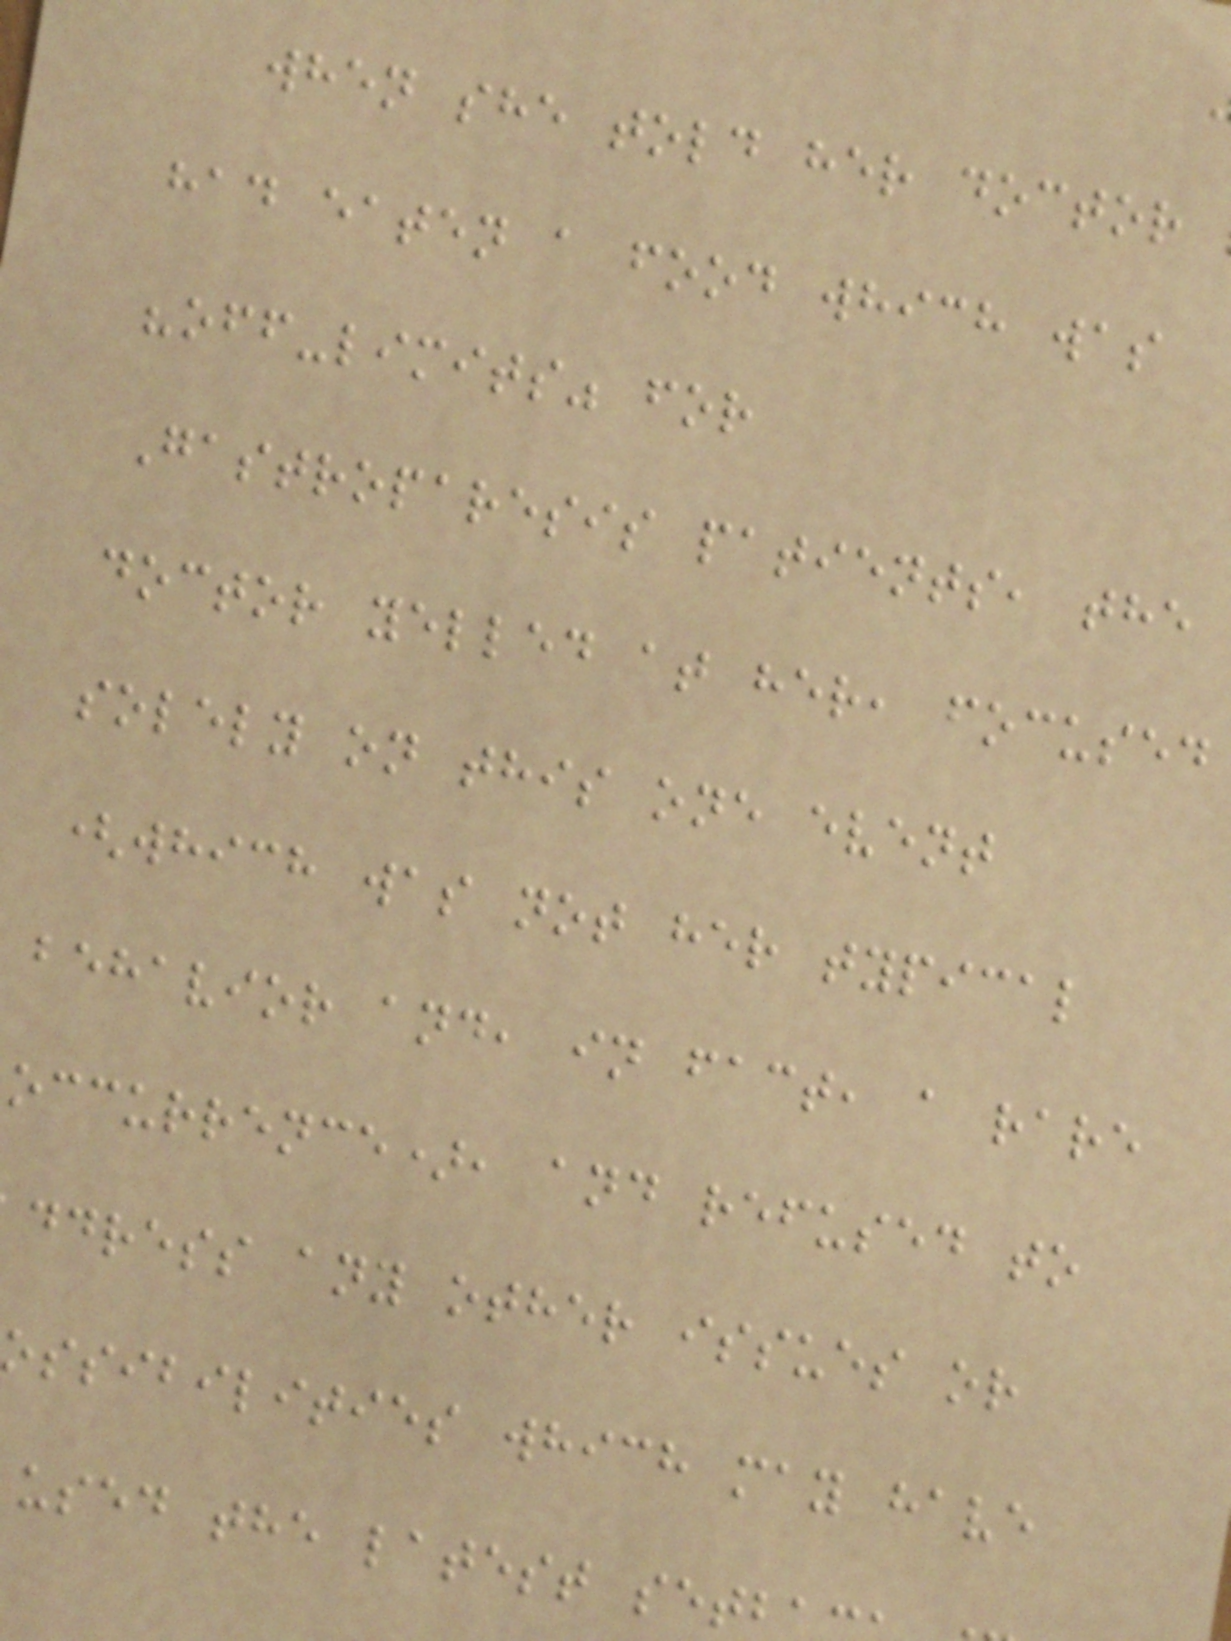when she told her doctor
had eaten a food which was
"off-limits" for
Gastroparesis patients, the
doctor yelled at her, focused
solely on this one event
(which was not her typical
behavior and, in fact, a rare
occurrence), and refused to
ddress any other issues or
ossibilities which may have
used the latest setb
